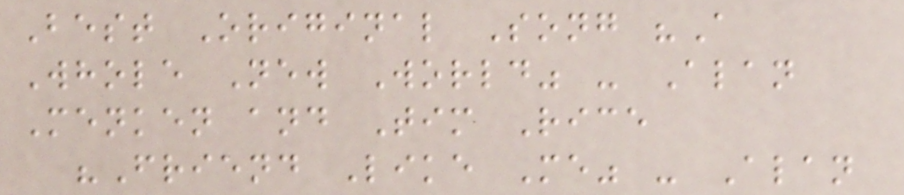Best Original Song "A
Whole New World" - Alan
Menken and Tim Rice
"Friend Like Me" - Alan
